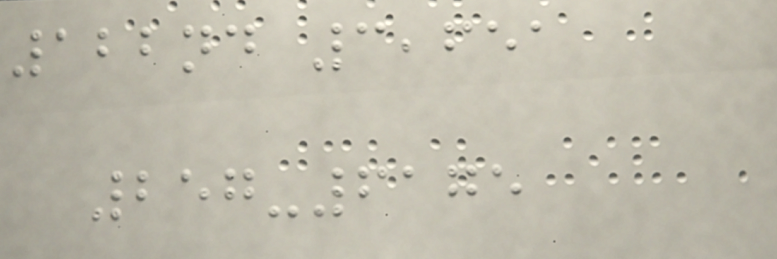122nd 3,651
257-6175
